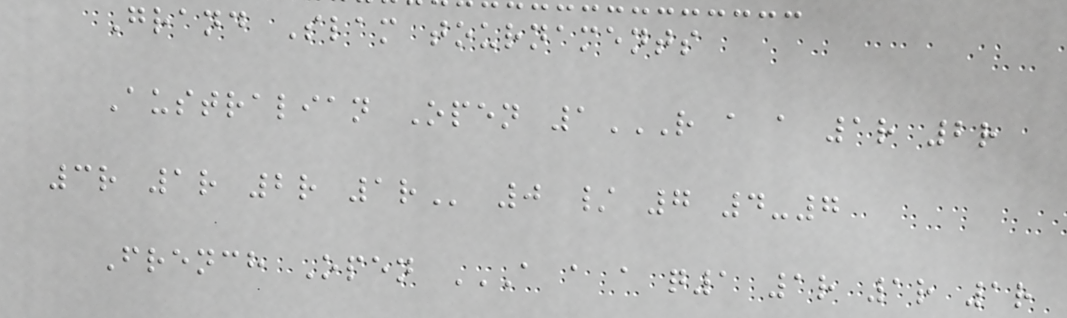Grand Slam tournaments
Australian Open 1R A A 1R 2R
3R 1R 2R 1R 0 / 7 4-7
French Open A A A Q1 1R 1R 1R
